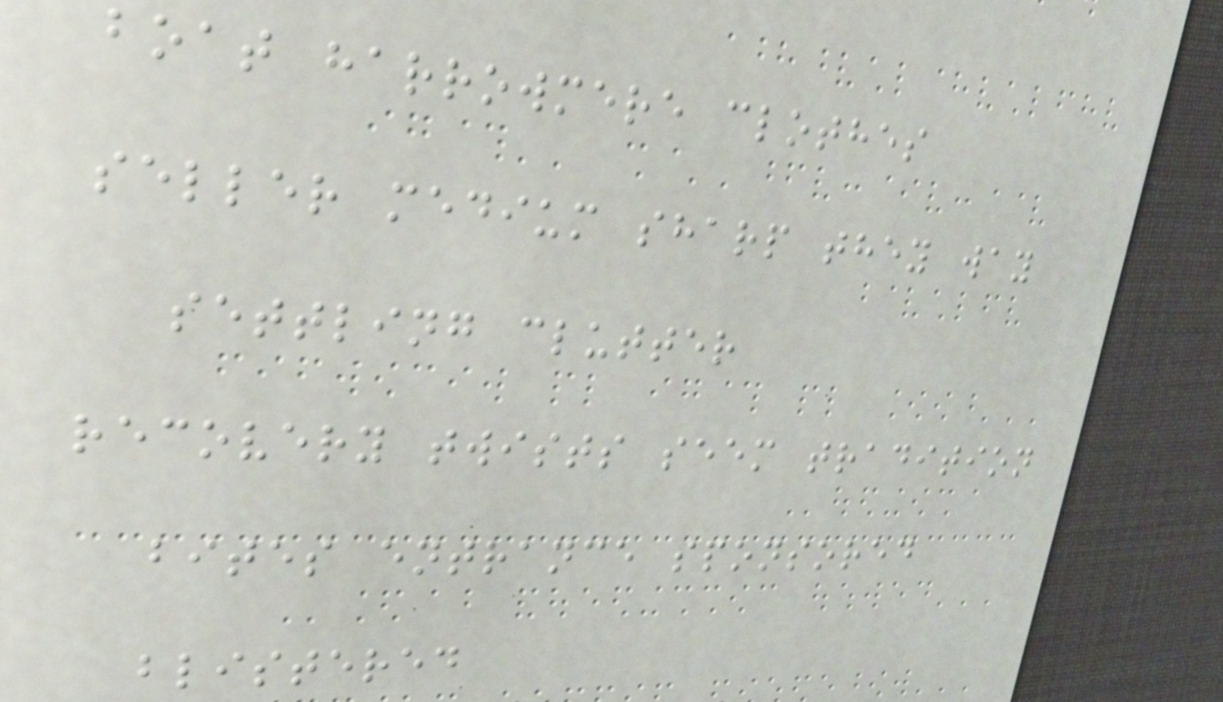boat harrowmere clothes
seller medium sharp they way
settling clutter
recovery twists seem tradition
bites entrance sponsored
blistered
